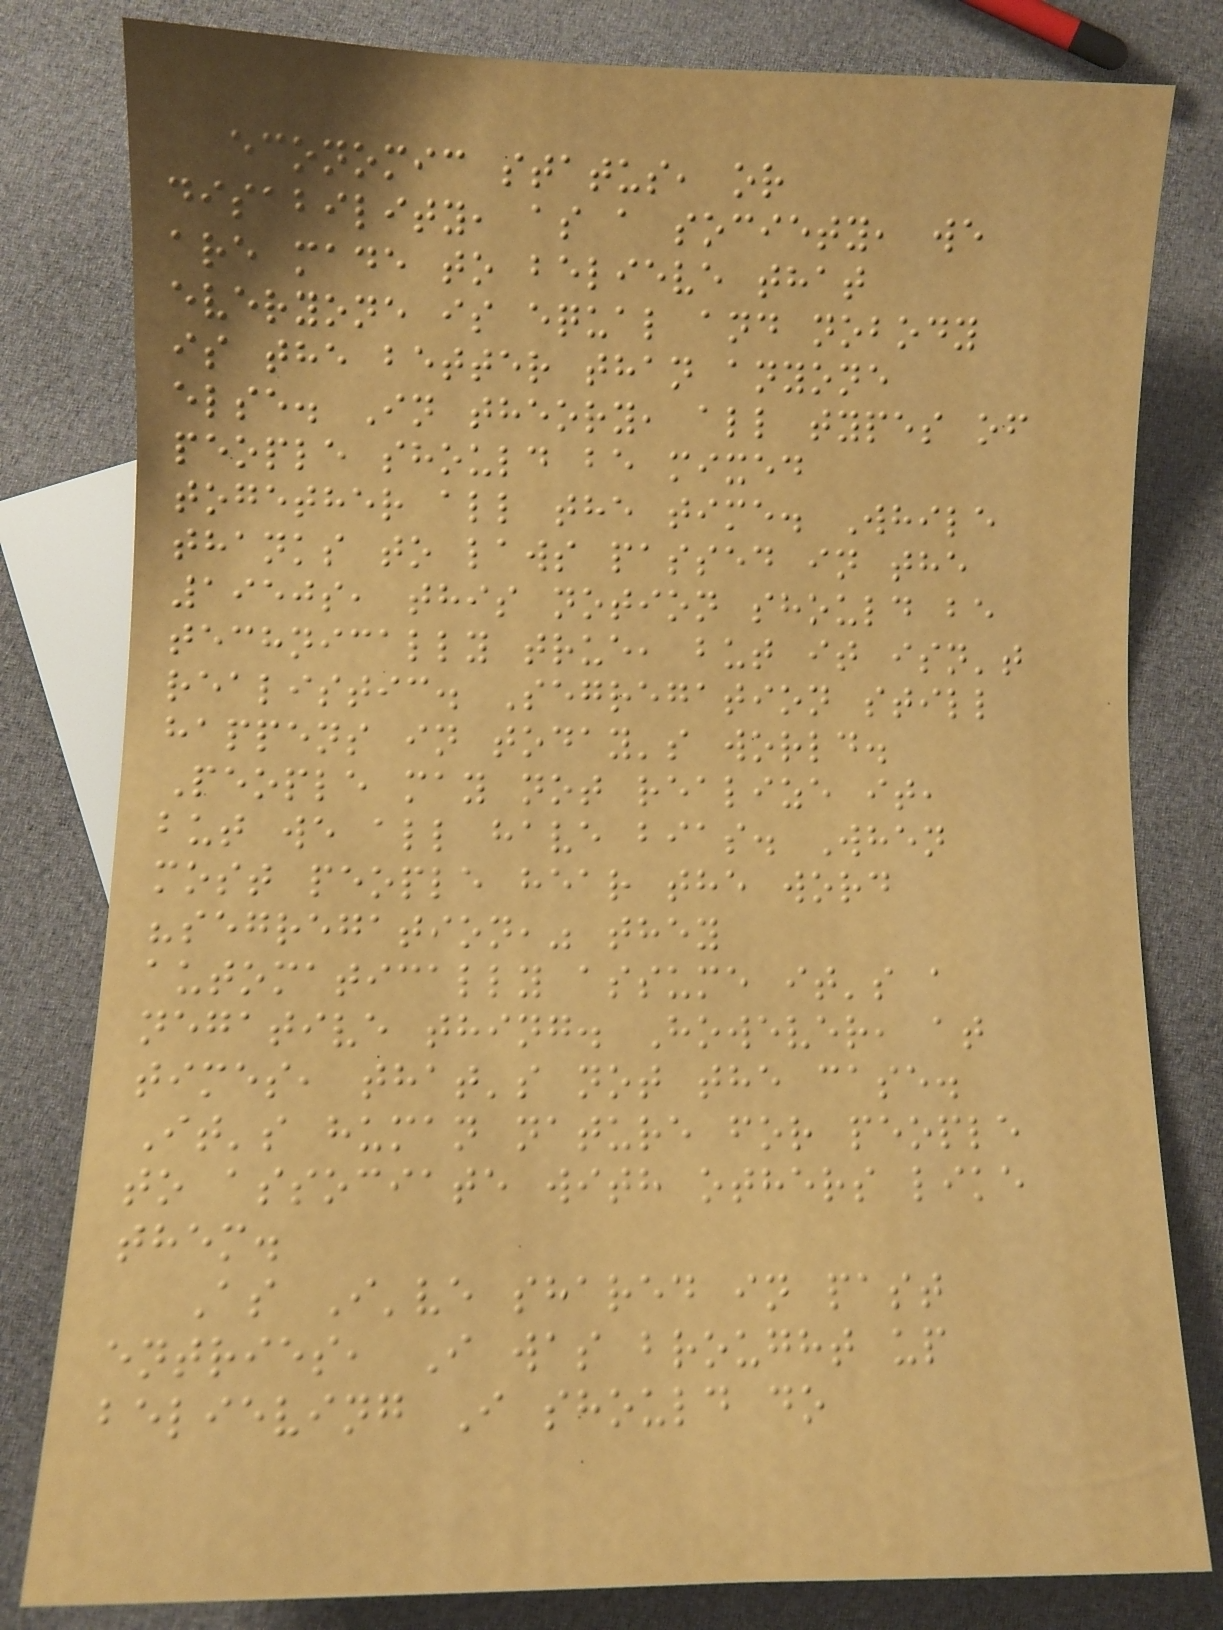economic status, or
disability, as a society, we
are made to believe that
everyone is equal and nobody
is the better than anyone
else. In theory, all types of
people should be mixed
together all the time. While
thanks to laws passed in the
1950s, this notion should be
technically true, but it isn't
realistic. Segregation still
happens in today's world.
People may not realize it,
but we all have bias. When
most people hear the word
"segregation," they
automatically assume it's a
negative thing. However, at
times, that's not the case.
It's human nature for people
to associate with others like
them.
As I've shared in past
entries, I was brought up
believing I should do
